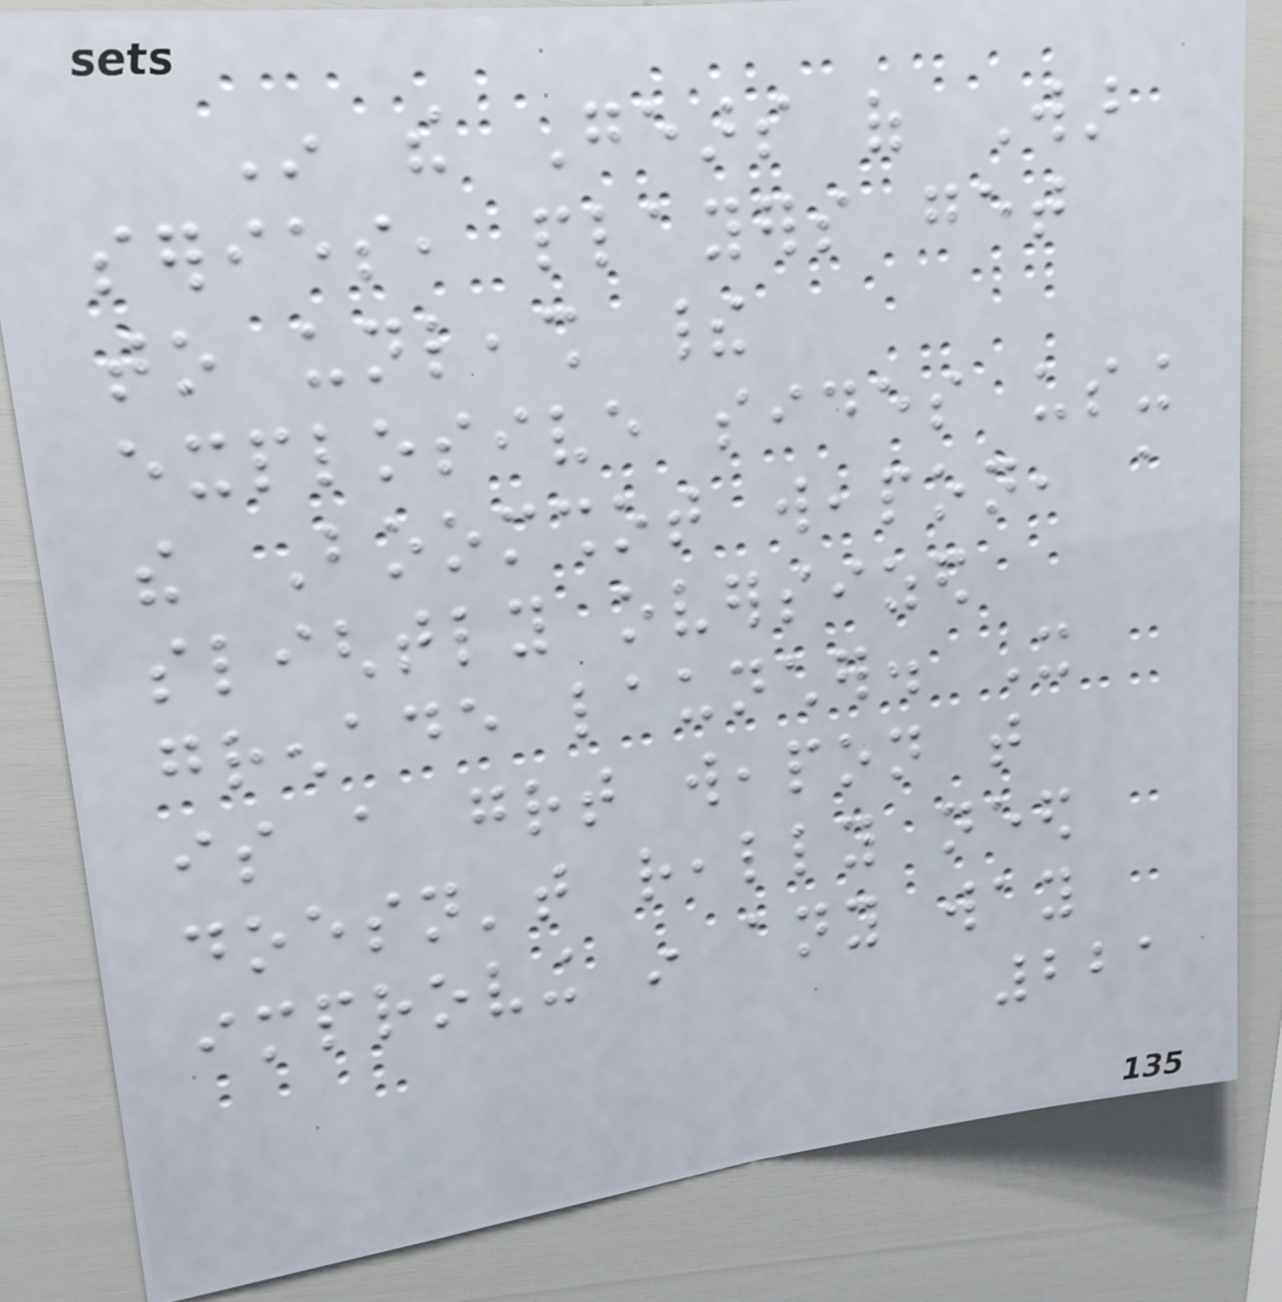In the Gears of War
series, players get
to unleash their
explosive sides using
the Boomshot weapon, a
slightly oversized
grenade launcher. It
is a great weapon that
doesn't really need
improving in any way
221
